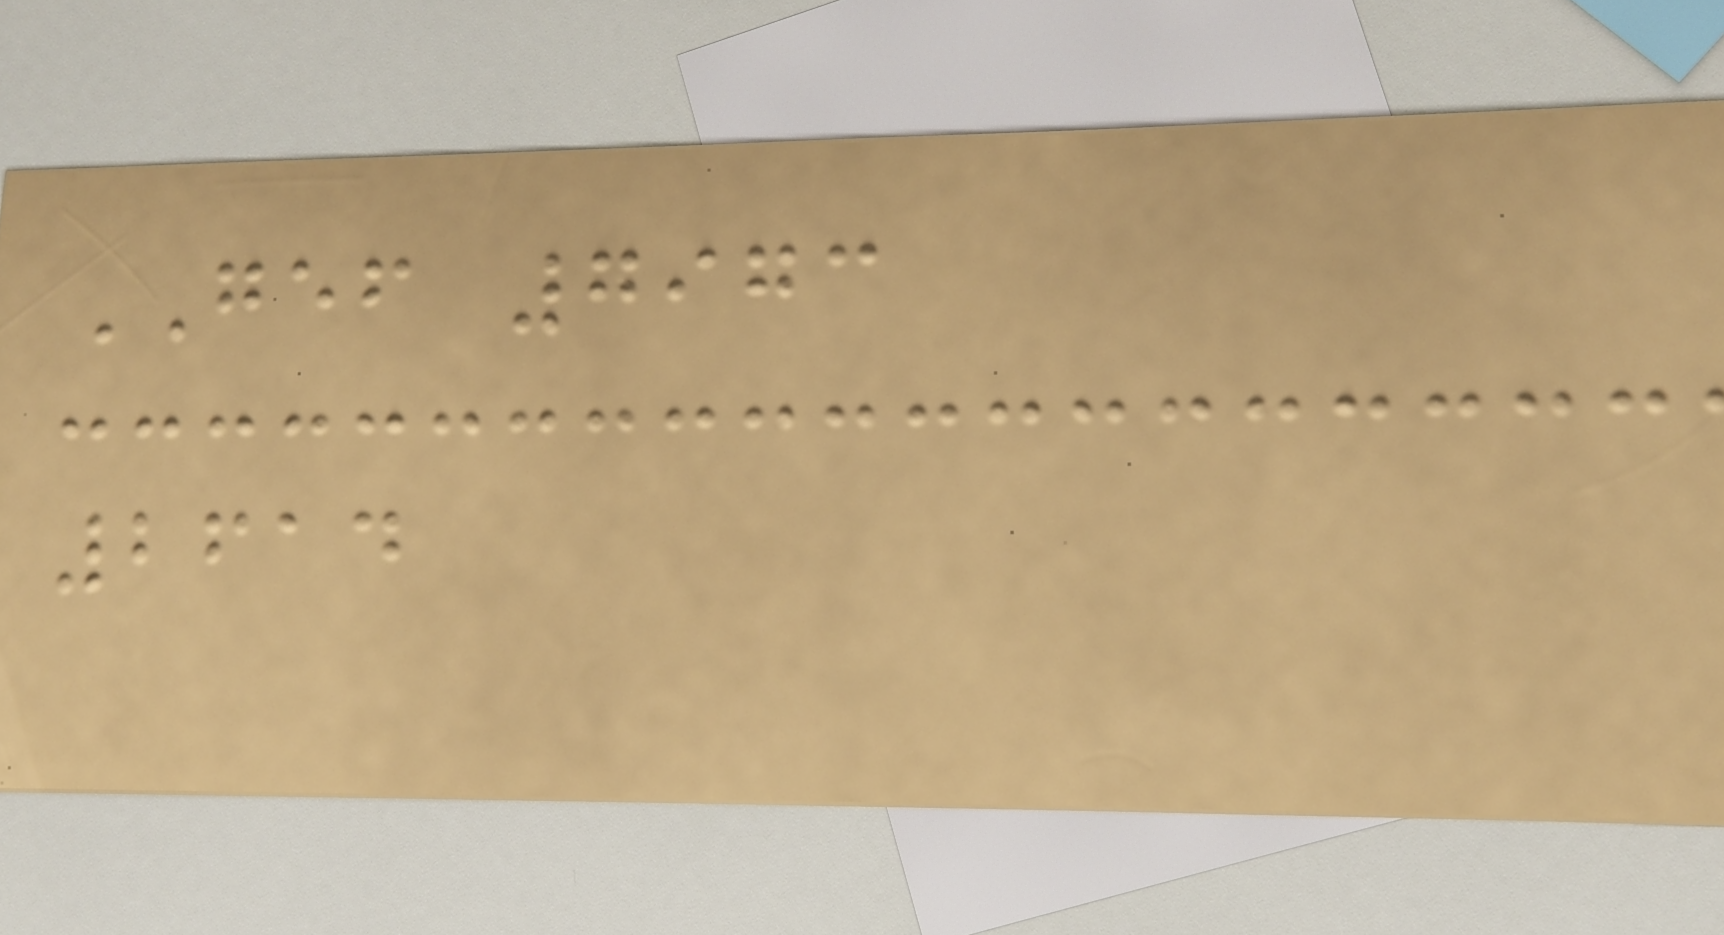GEF 7973
2614
